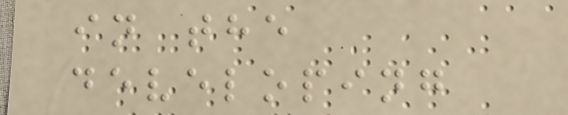in the
developing
